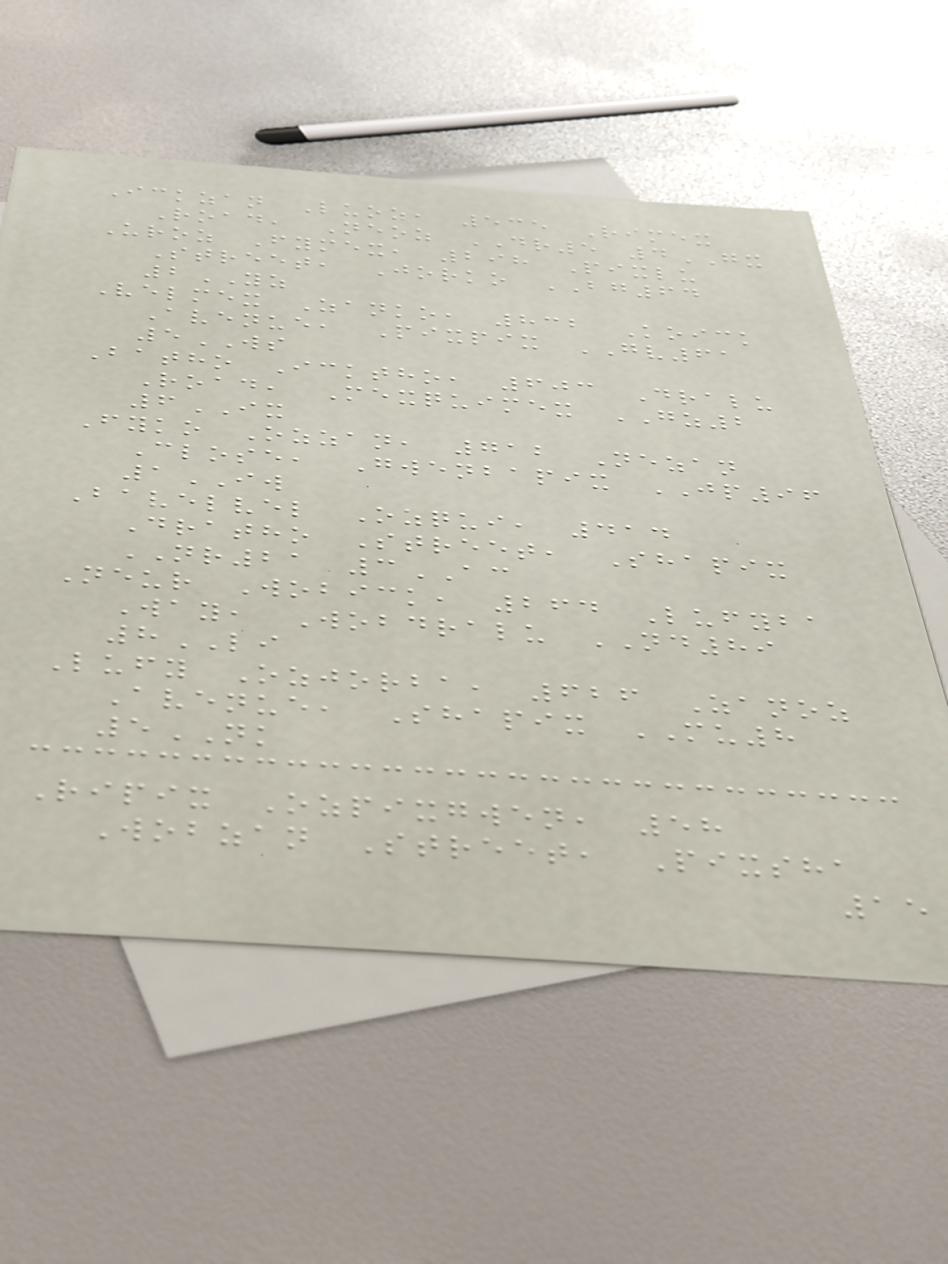Ickzan Luoz, 535 Rimex
Road, Neoz DR5 4GX
Uroz Fymex, 298 Pixlu
Street, Jorko BG64
2YZ
Velmex Zanko, 832 Koick
Avenue, Pixpix GV61
5WS
Batho Icktho, 603 Dralu
Road, Mexquimex GZ2
6IX
Fyko Ozzan, 712 Nezan
Close, Gwenbapix JP96
1IW
Bavelvel Ozqui, 414
Dratho Street, Shapix
NR21 3AC
Neur Wobick, 264 Lufyba
Way, Wobdralu ND89
8LI
Lufy Ozjorba, 626 Zanoz
Avenue, Shapix MU8
5NK
Ripix Ozpixgwen, 58
Wobzan Street, Pixsha
15
